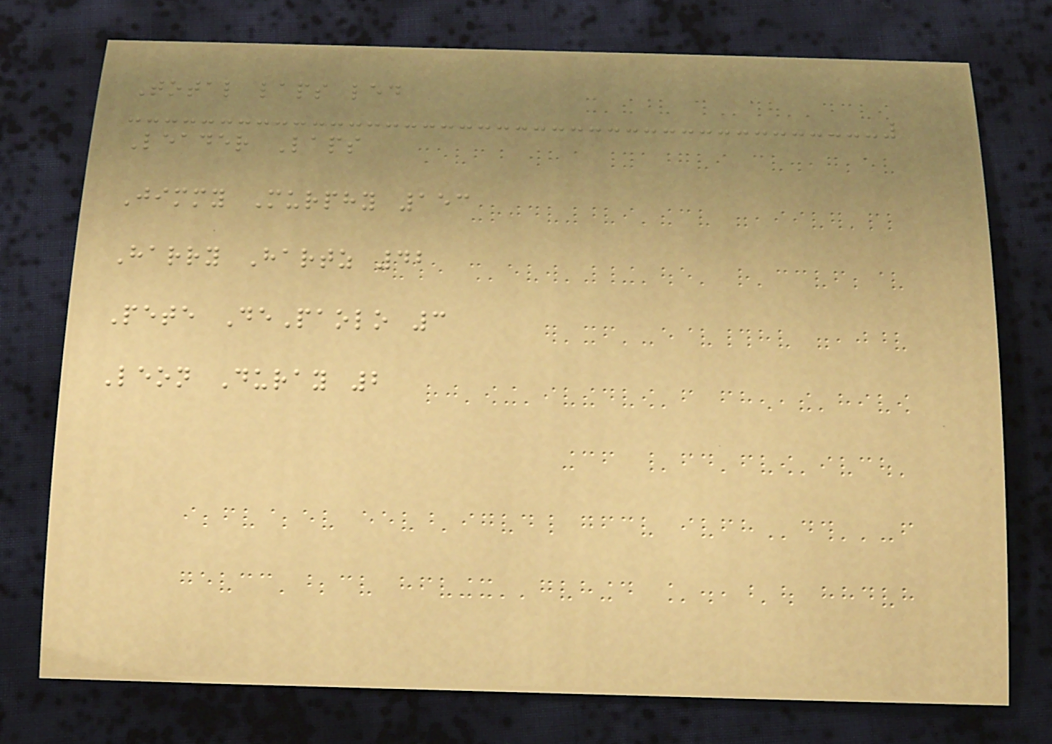Total laps led
Leader Laps
Jimmy Murphy 153
Harry Hartz 42
Pete DePaolo 3
Leon Duray 2
